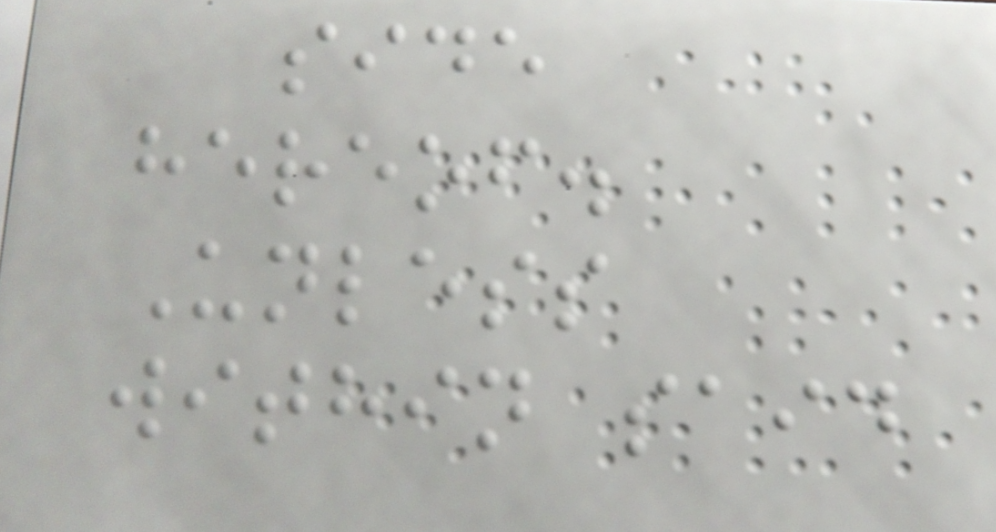side
hereof.
Unless
within said
